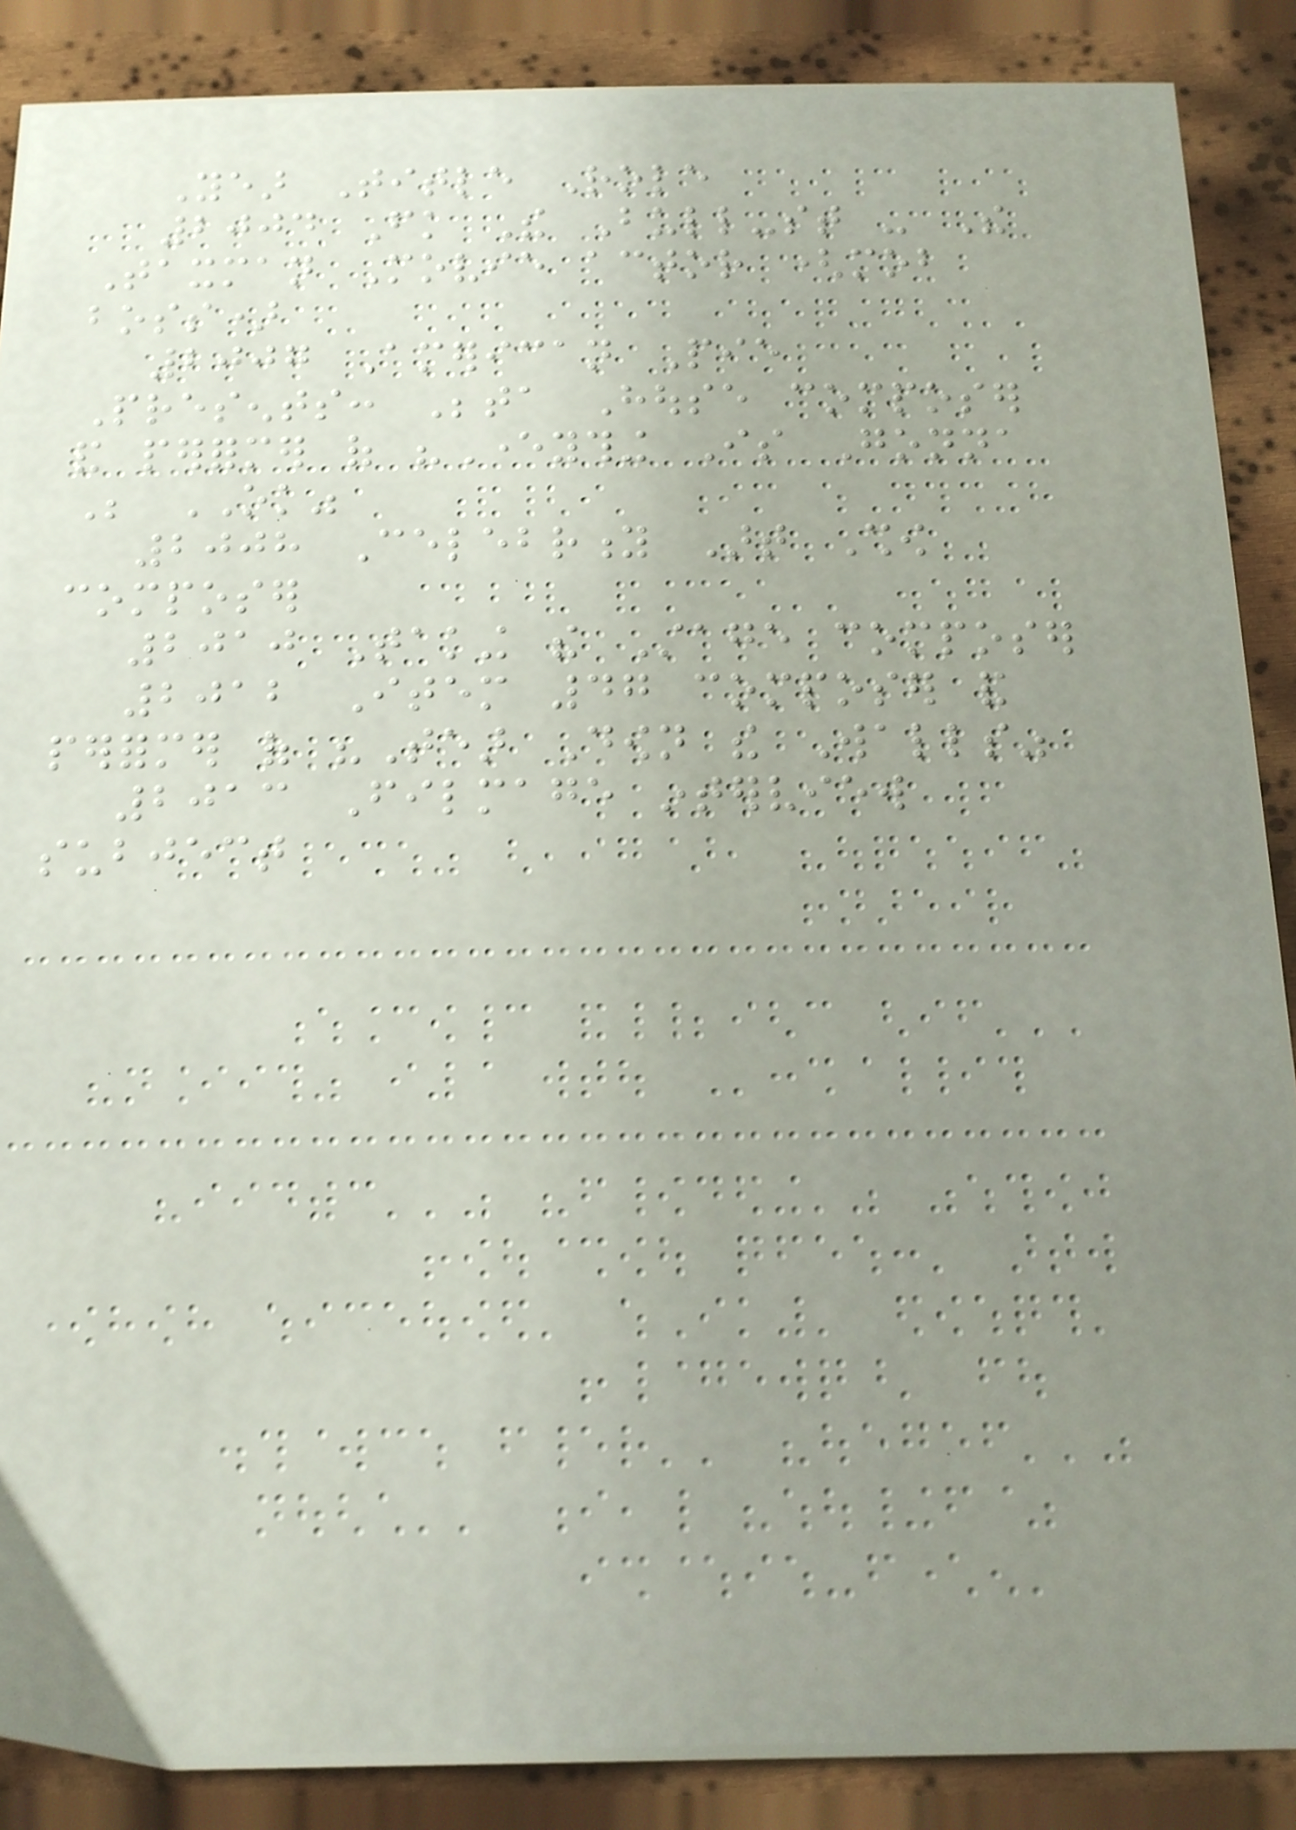Year Title Role
2004 Fk The Bull-st - The
Taxman Movie actor (mob
boss)
2007 American Pie
Presents: Beta House composer
and performer of "Everything Is Gonna
Be OK"
2008 Celebrity Art Show
composer
2010 Taking the Stage composer
2012 Item 47 composer and
performer of "Tear Down the Walls"
2013 Filmage interview
subject
